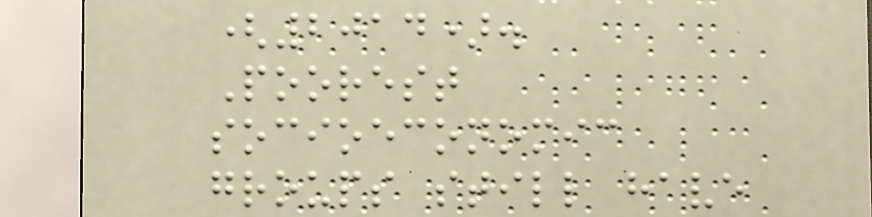(2014).
Poorest
socioeconomic
groups still have
